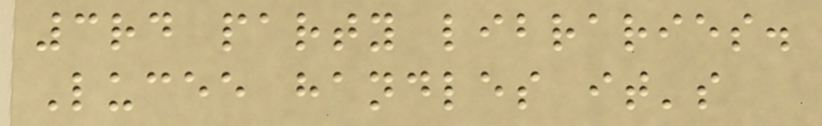3rd party libraries.
Lucee handles it's
